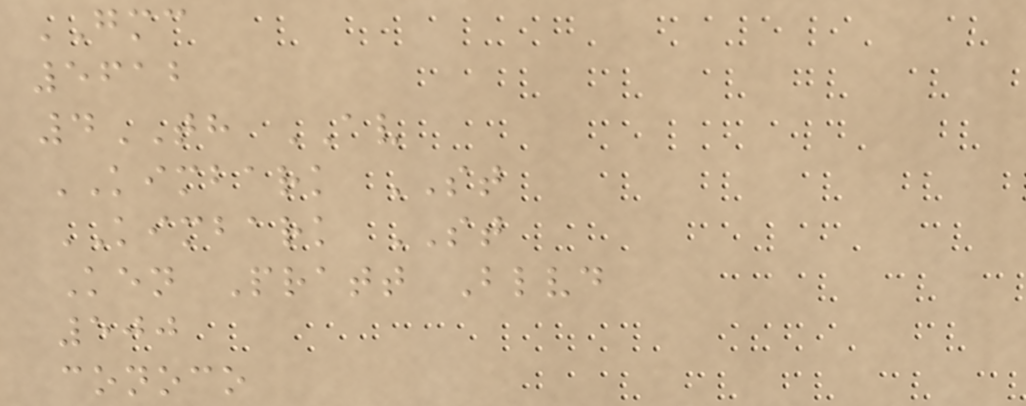GMC
5612
4TH AV
KIMBARK ST
KIMBARK ST
Ken Pratt Blvd
500
conoco
